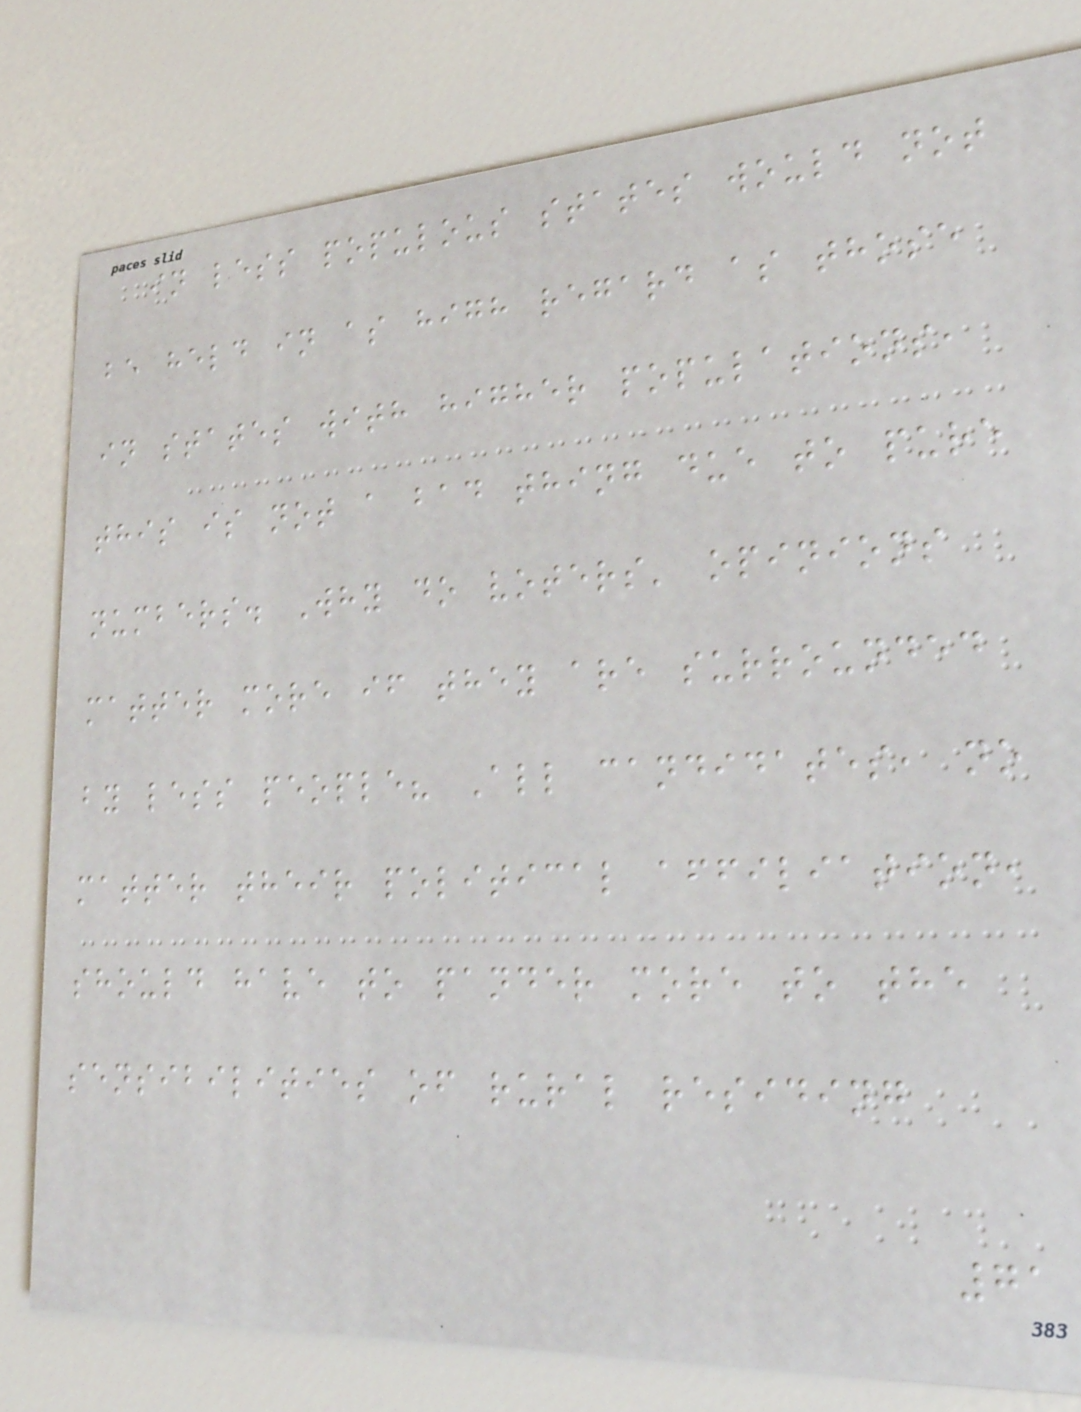in less populous states would not
be held in as high regard as those
in states with higher populations,
this is not a bad thing due to pure
numbers. Why do voters' opinions
matter more if they are surrounded
by less people? All candidates, no
matter their political affiliation,
should have to pander more to the
sensibilities of rural residing
71
